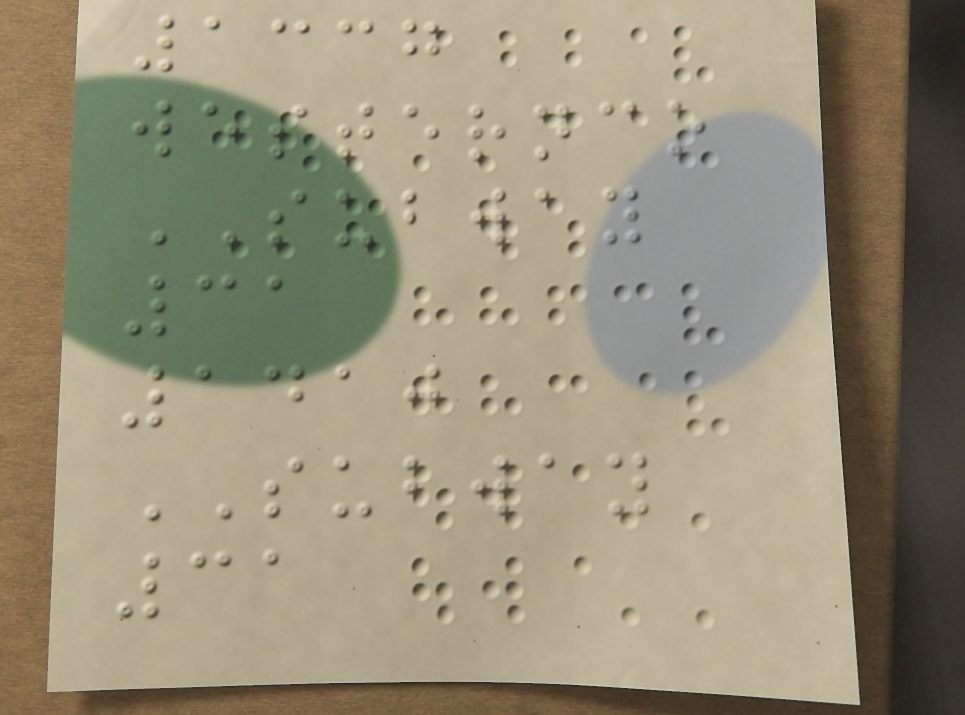1337
westernco
SUBWAY
31
1410
SUBWAY
31
